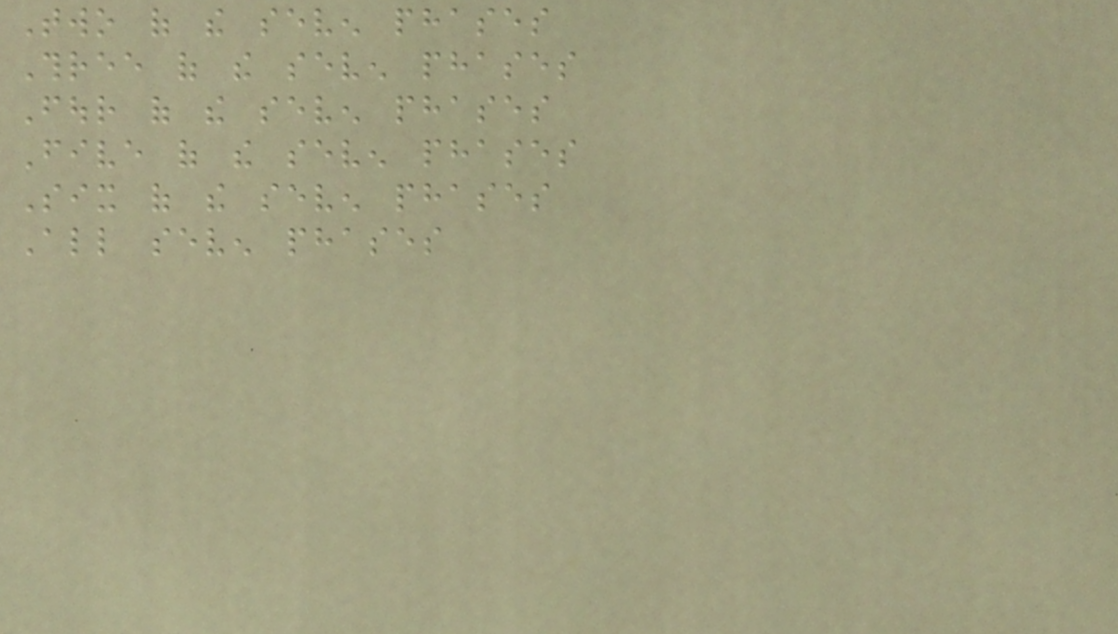Two of the seven phases
Three of the seven phases
Four of the seven phases
Five of the seven phases
Six of the seven phases
All seven phases
